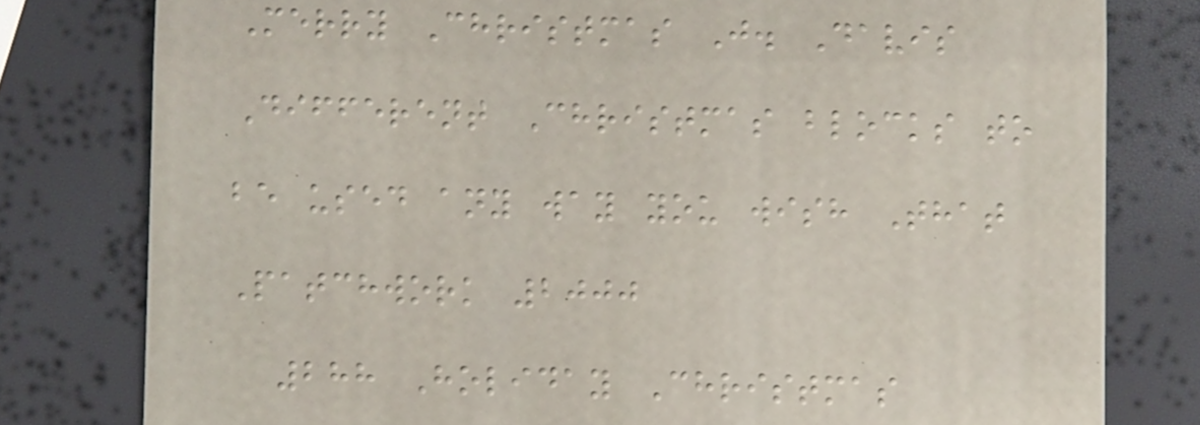Merry Christmas J. Davis
Different Christmas blocks to
be used any way you wish That
Patchwork 2000
288 Holiday Christmas
